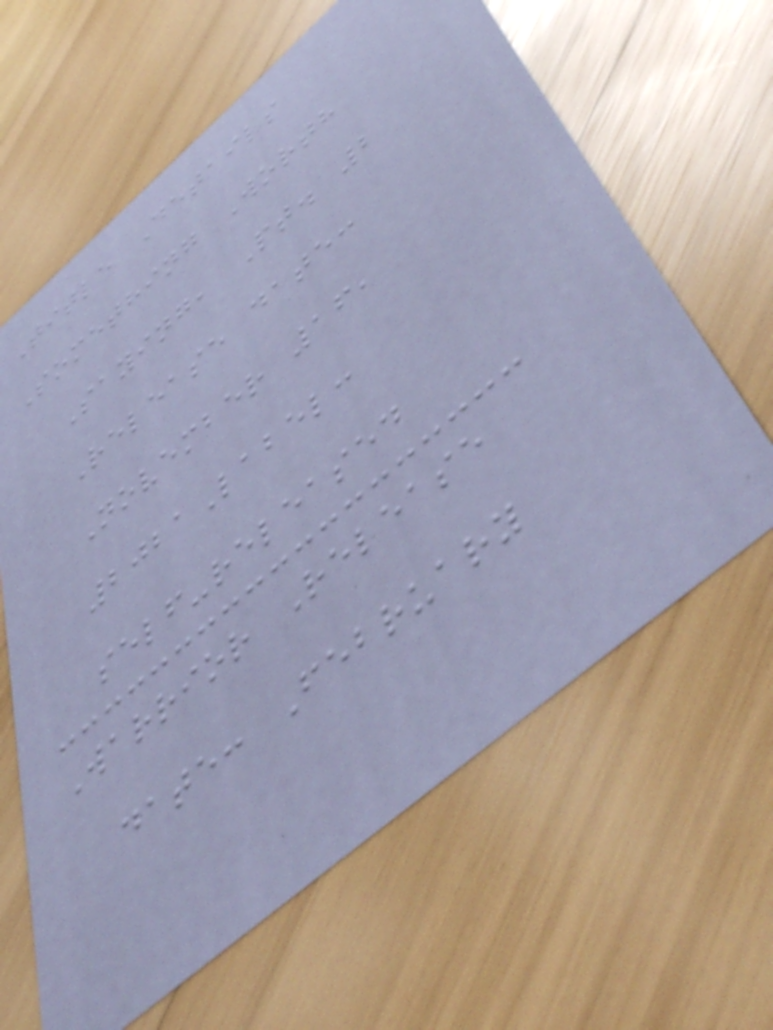Title Details
Something Worth
Saying, Pt. 2
Release date:
November 16,
2021Label:
self-released
Warrior Release
date: February
